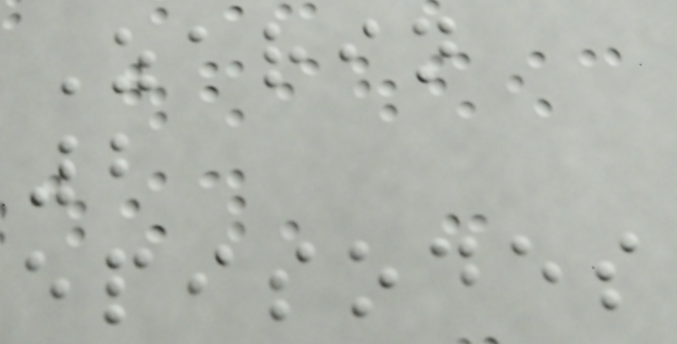Zarin
2
episodes
